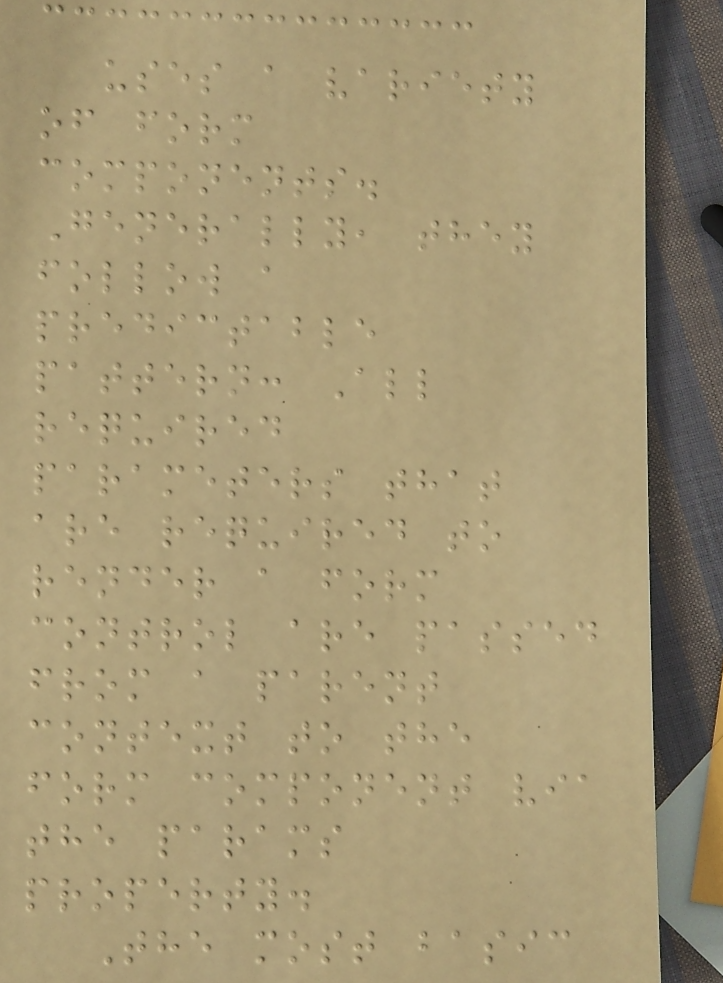uses a variety
of form
components.
Generally, they
follow a
predictable
pattern: All
required
parameters that
are required to
render a form
control are passed
from a parent
context to the
form component via
the params
property.
The most basic
